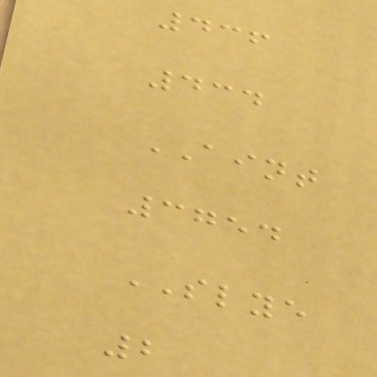436
434
AINT
3754
SLYE
2
